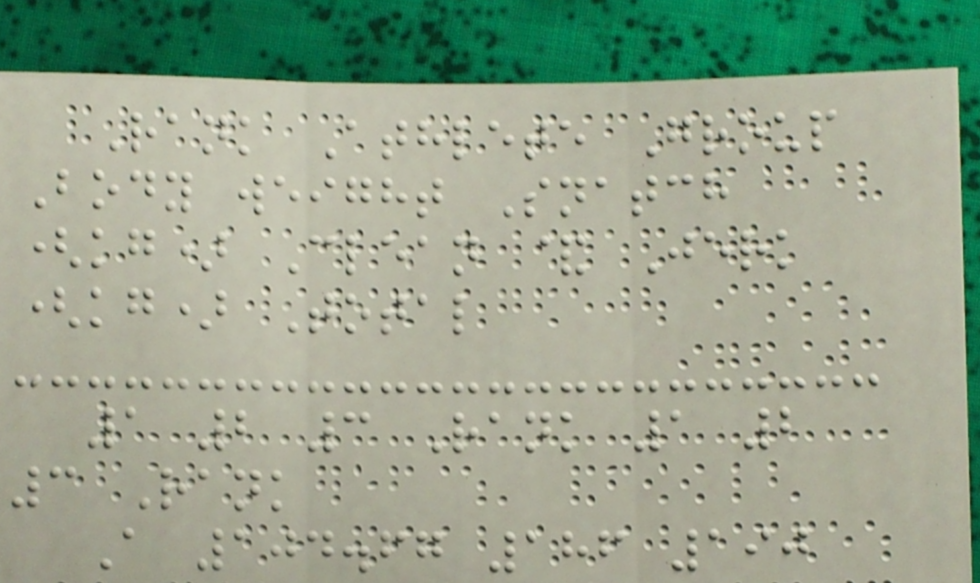Rank Athlete Group
Body weight Snatch
(kg) Clean & Jerk
(kg) Total
1 2 3 Rank 1 2
3 Rank
A 104.67 186 190
